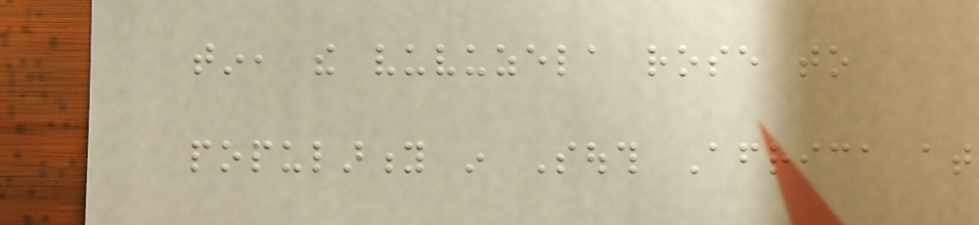tin, the vuvuzela rose to
popularity in South Africa at
